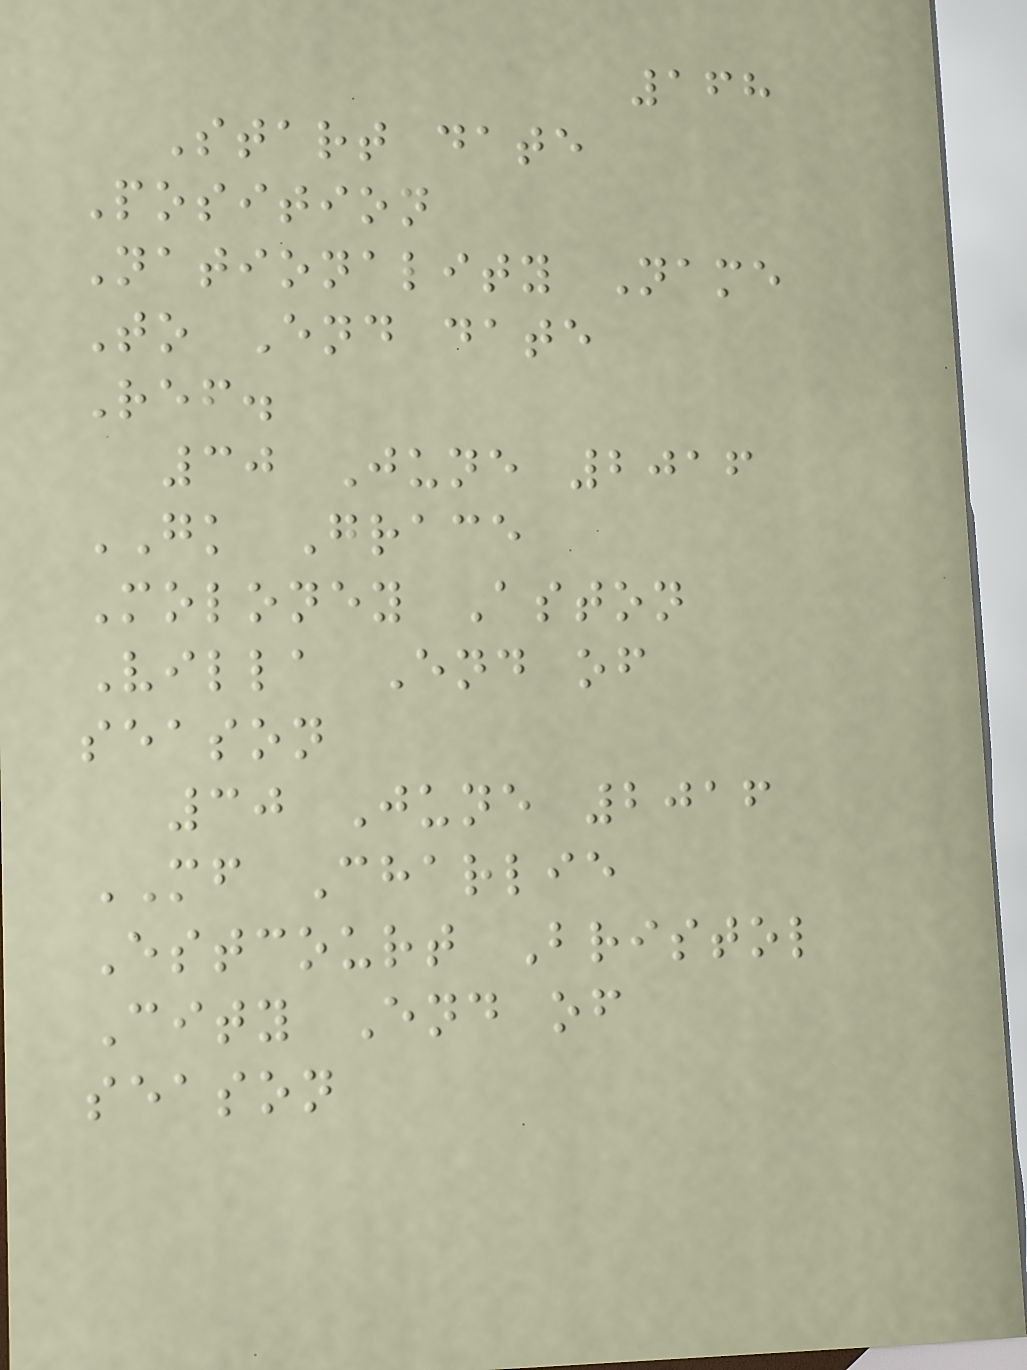168
Start date
Position
Nationality Name
To End date
Ref.
30 June 2016
GK Grace
Moloney Aston
Villa End of
season
30 June 2016
MF Charlie
Estcourt Bristol
City End of
season
